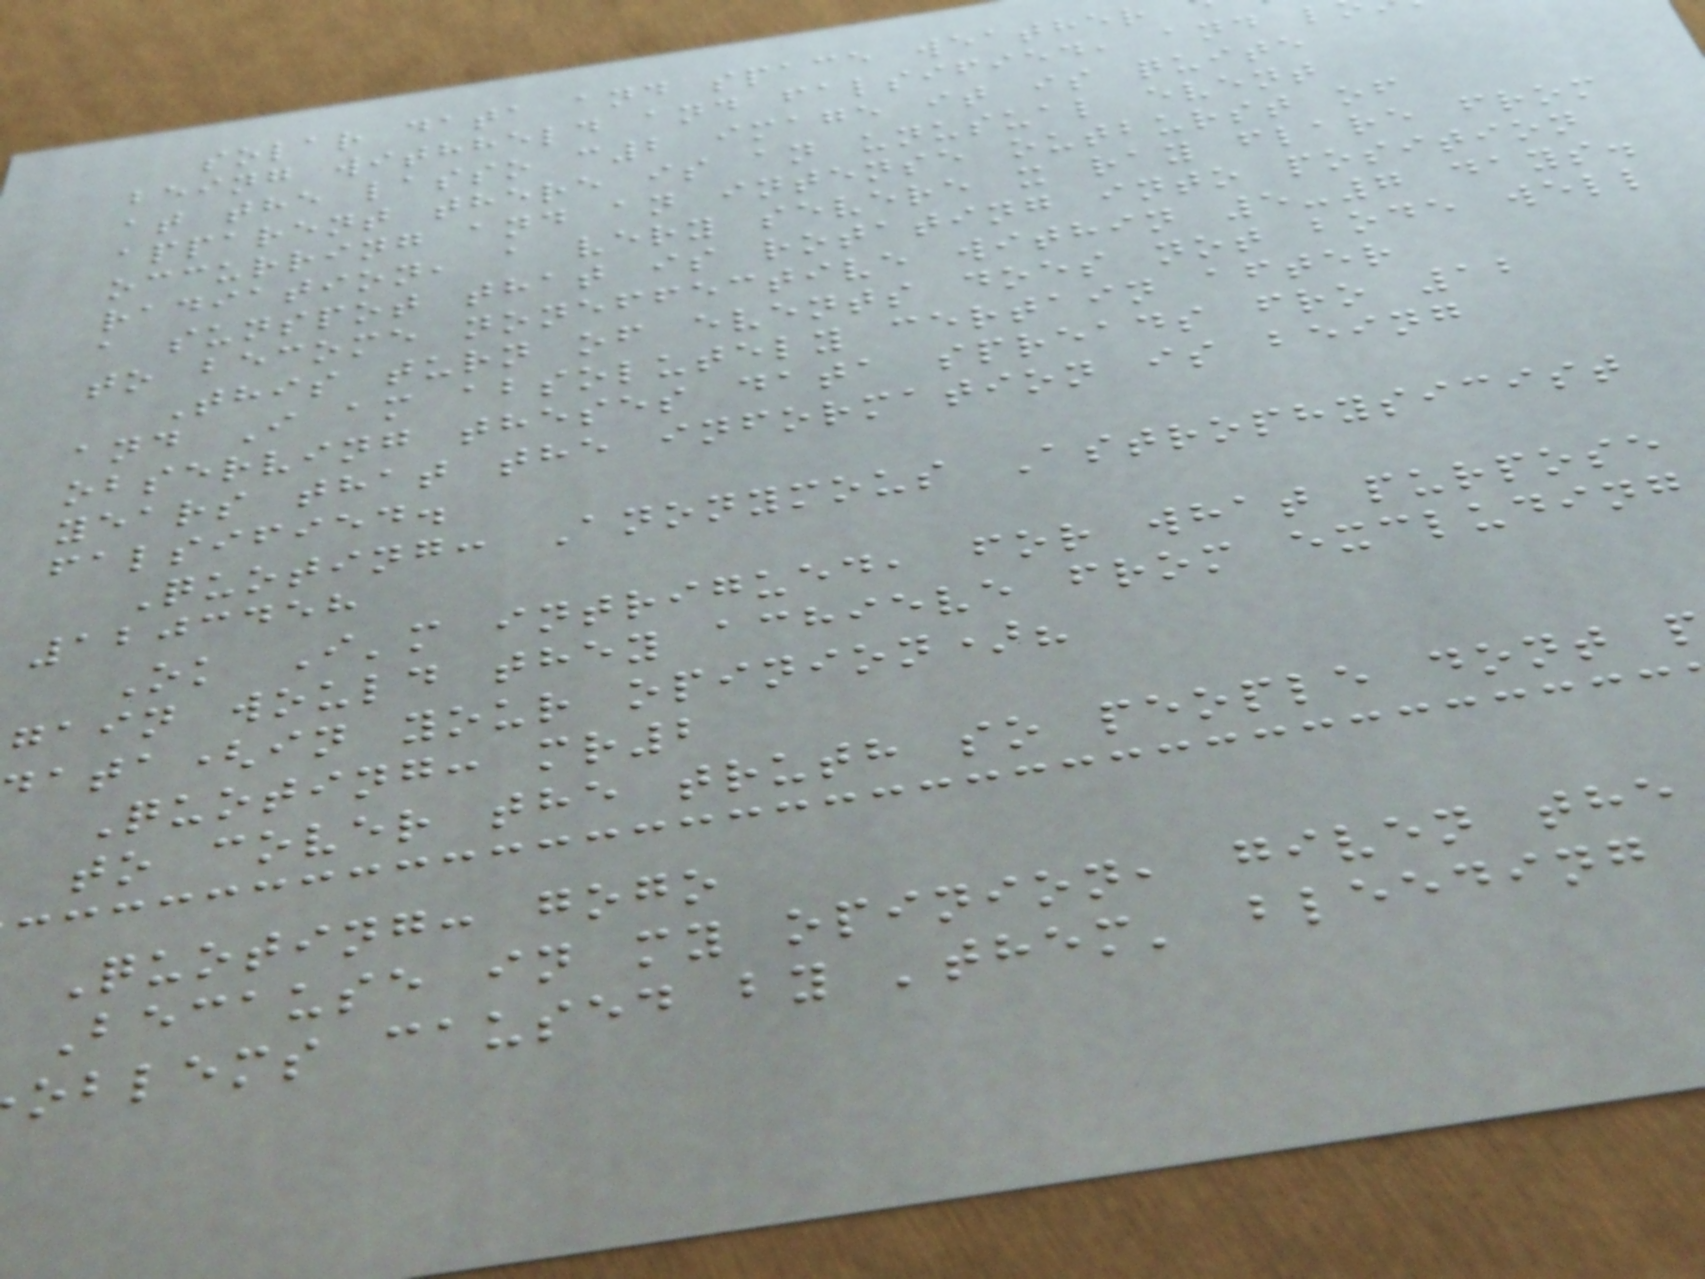solar data and space weather
being withheld and falsified, and l
at the lasso c2 image it is quite
apparent there is an unusual event
occurring and an intense outburst of
radiation, a very severe x ray flare from
a sunspot that is rotating into position
to become noneffective within 5-7 days.
This turn of events does not bode well
and I am absolutely certain after
observing theses data spreads fro 12
years that the information is being
falsified.
Quoting: Anonymous Astrophysicist
1203458
Ok I'm intrigued, for what purpose
gain would they achieve from excluding
ata(in your opinion)?
Quoting: mr2
to cover the truth so people dont
Quoting: gogo
Because in my opinion, given the
oblems caused by 'them' bleeding
